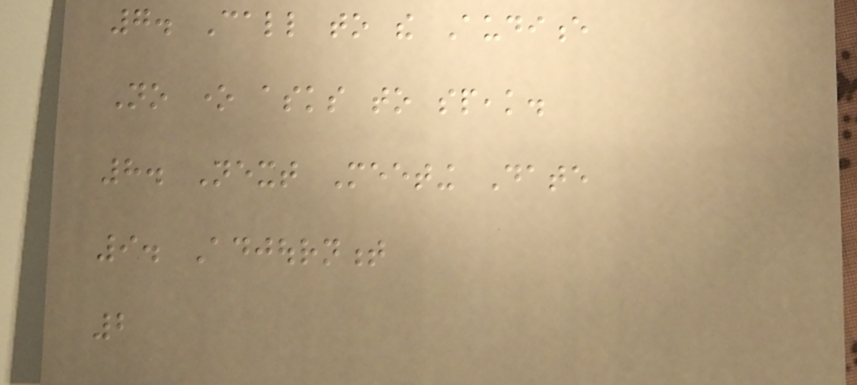7. Call to the Audience
No one asks to speak.
8. Next Meeting Date
9. Adjournment
2
